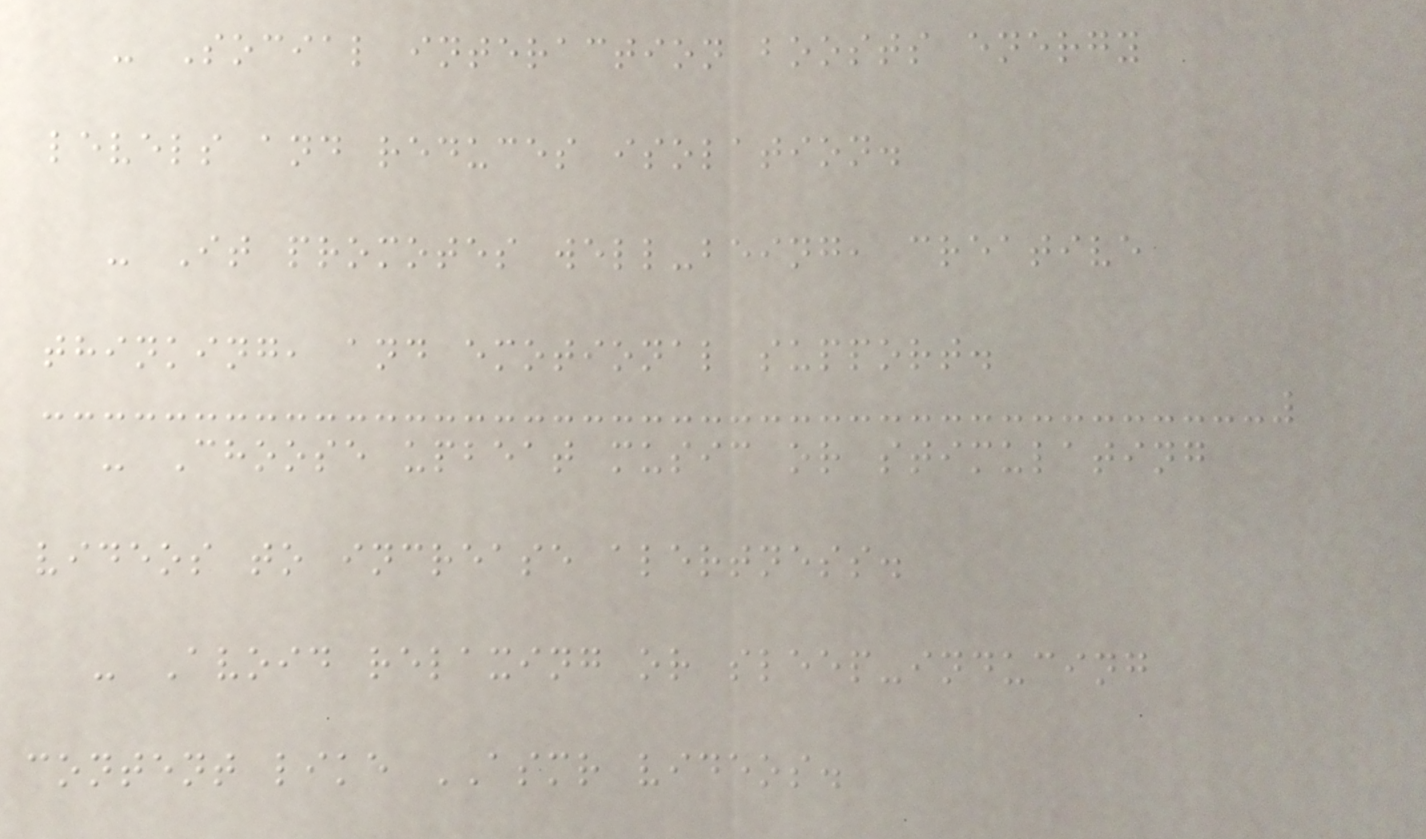- Social interaction boosts energy
levels and reduces isolation.
- It promotes well-being, creative
thinking, and emotional support.
- Choose upbeat music or stimulating
videos to increase alertness.
- Avoid relaxing or sleep-inducing
content like ASMR videos.
